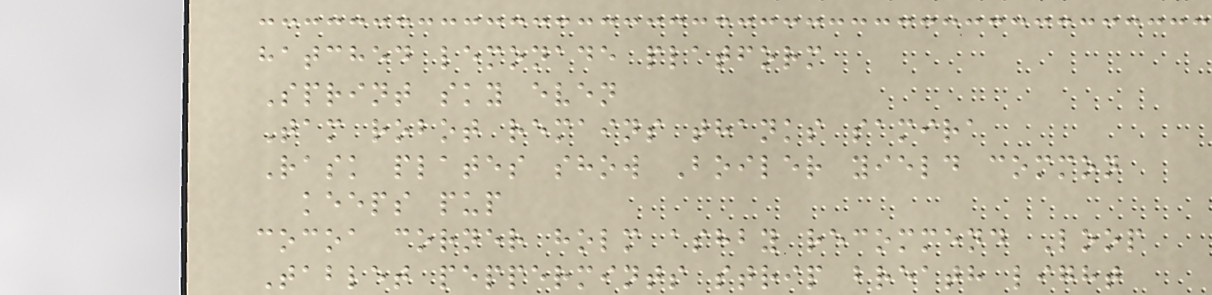hatched lemonade platform
Sprint sky even
Tam robot remains thanks samira
Rask plates show Boiler yield common
keeps pup
cocoa corner holm ashby recommend Loop
Tablet peppermints strip breath light
